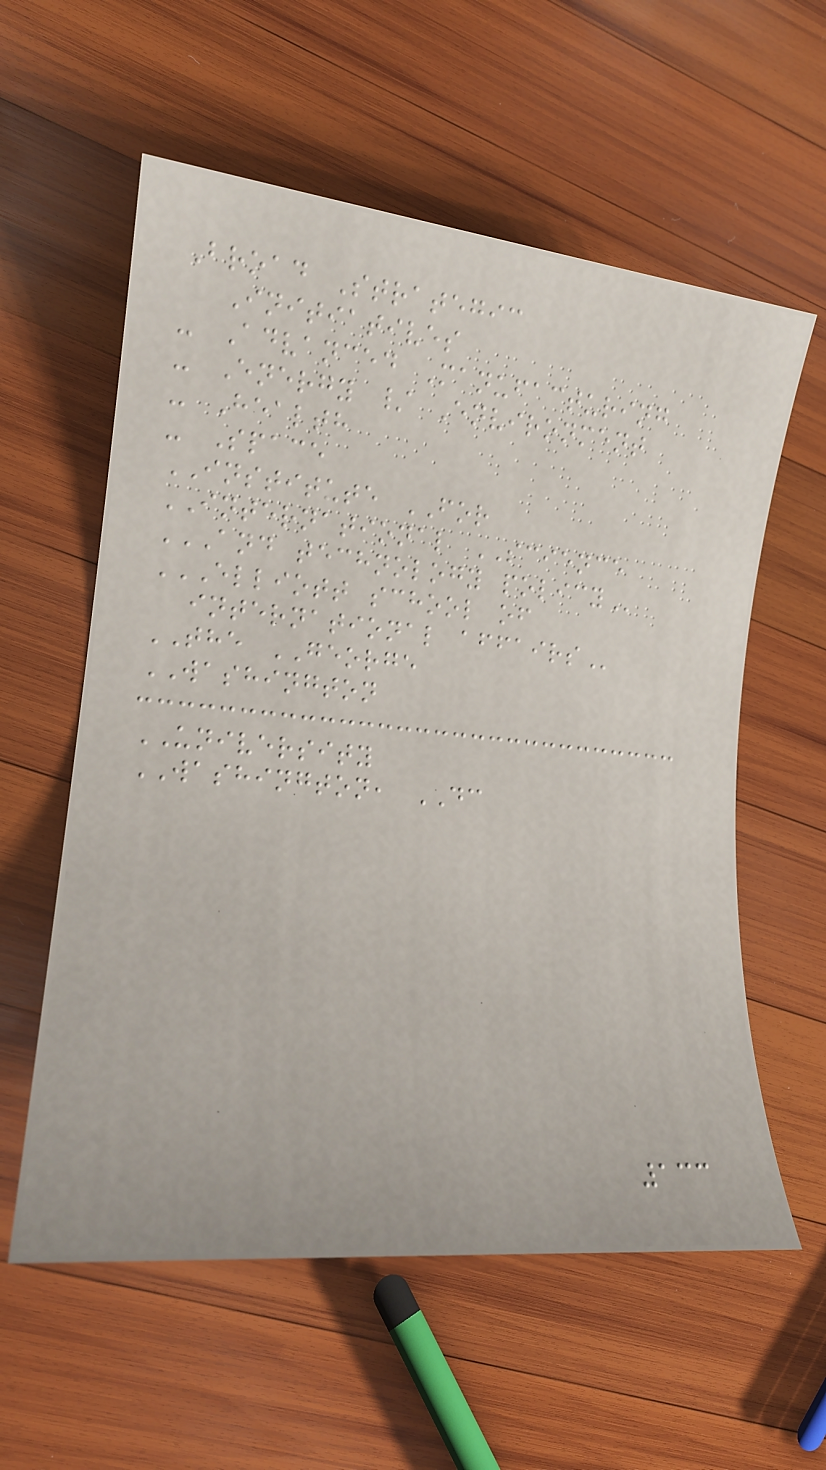Broad Strategic
Initiatives
- Advanced Manufacturing
- Energy / Environment
- Health
- Space
INSTITUTE FOR
INTERNATIONAL SCIENCE
AND TECHNOLOGY POLICY
ELLIOTT SCHOOL OF
INTERNATIONAL AFFAIRS
THE GEORGE
WASHINGTON
UNIVERSITY
WASHINGTON, DC
133
